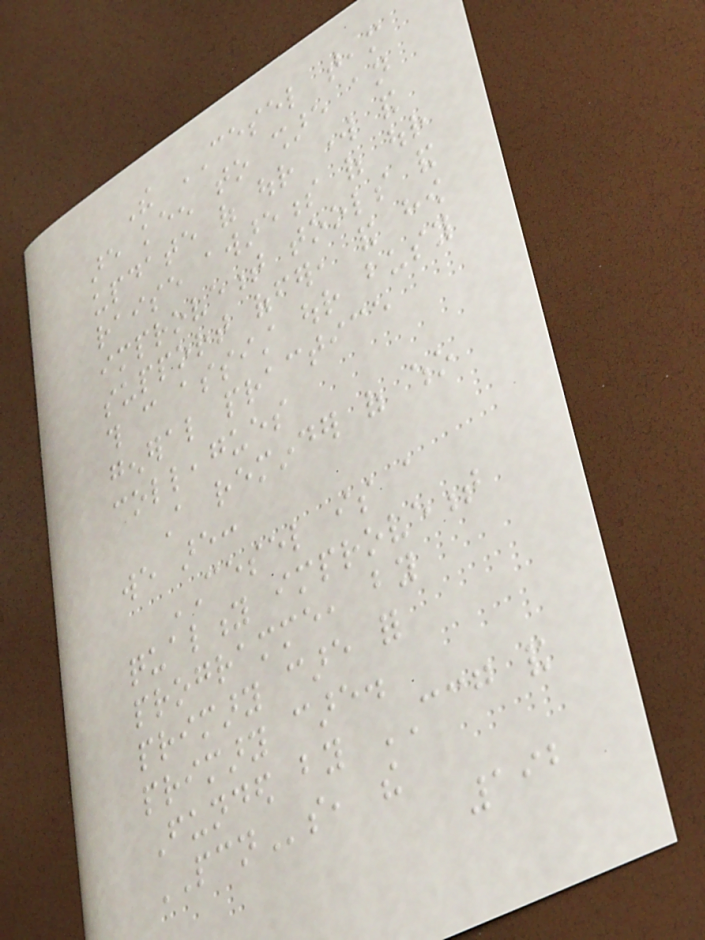The CESEL team
are keen to share an
update of our work and
raise awareness of our
improvement tools and
support offer, and how
this can assist our busy
general practice
colleagues
A reminder of who
we are:
CESEL is a
quality improvement
programme, by
primary care for
primary care.
Funded by CCG and
PCNs, the
192
